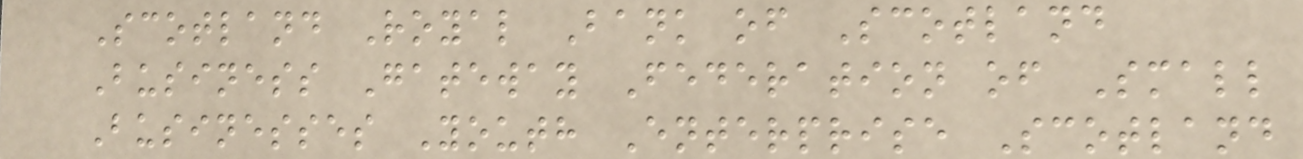Scotland Royal Bank of Scotland
Business Gateway Federation of Small
Businesses Youth Enterprise Scotland
